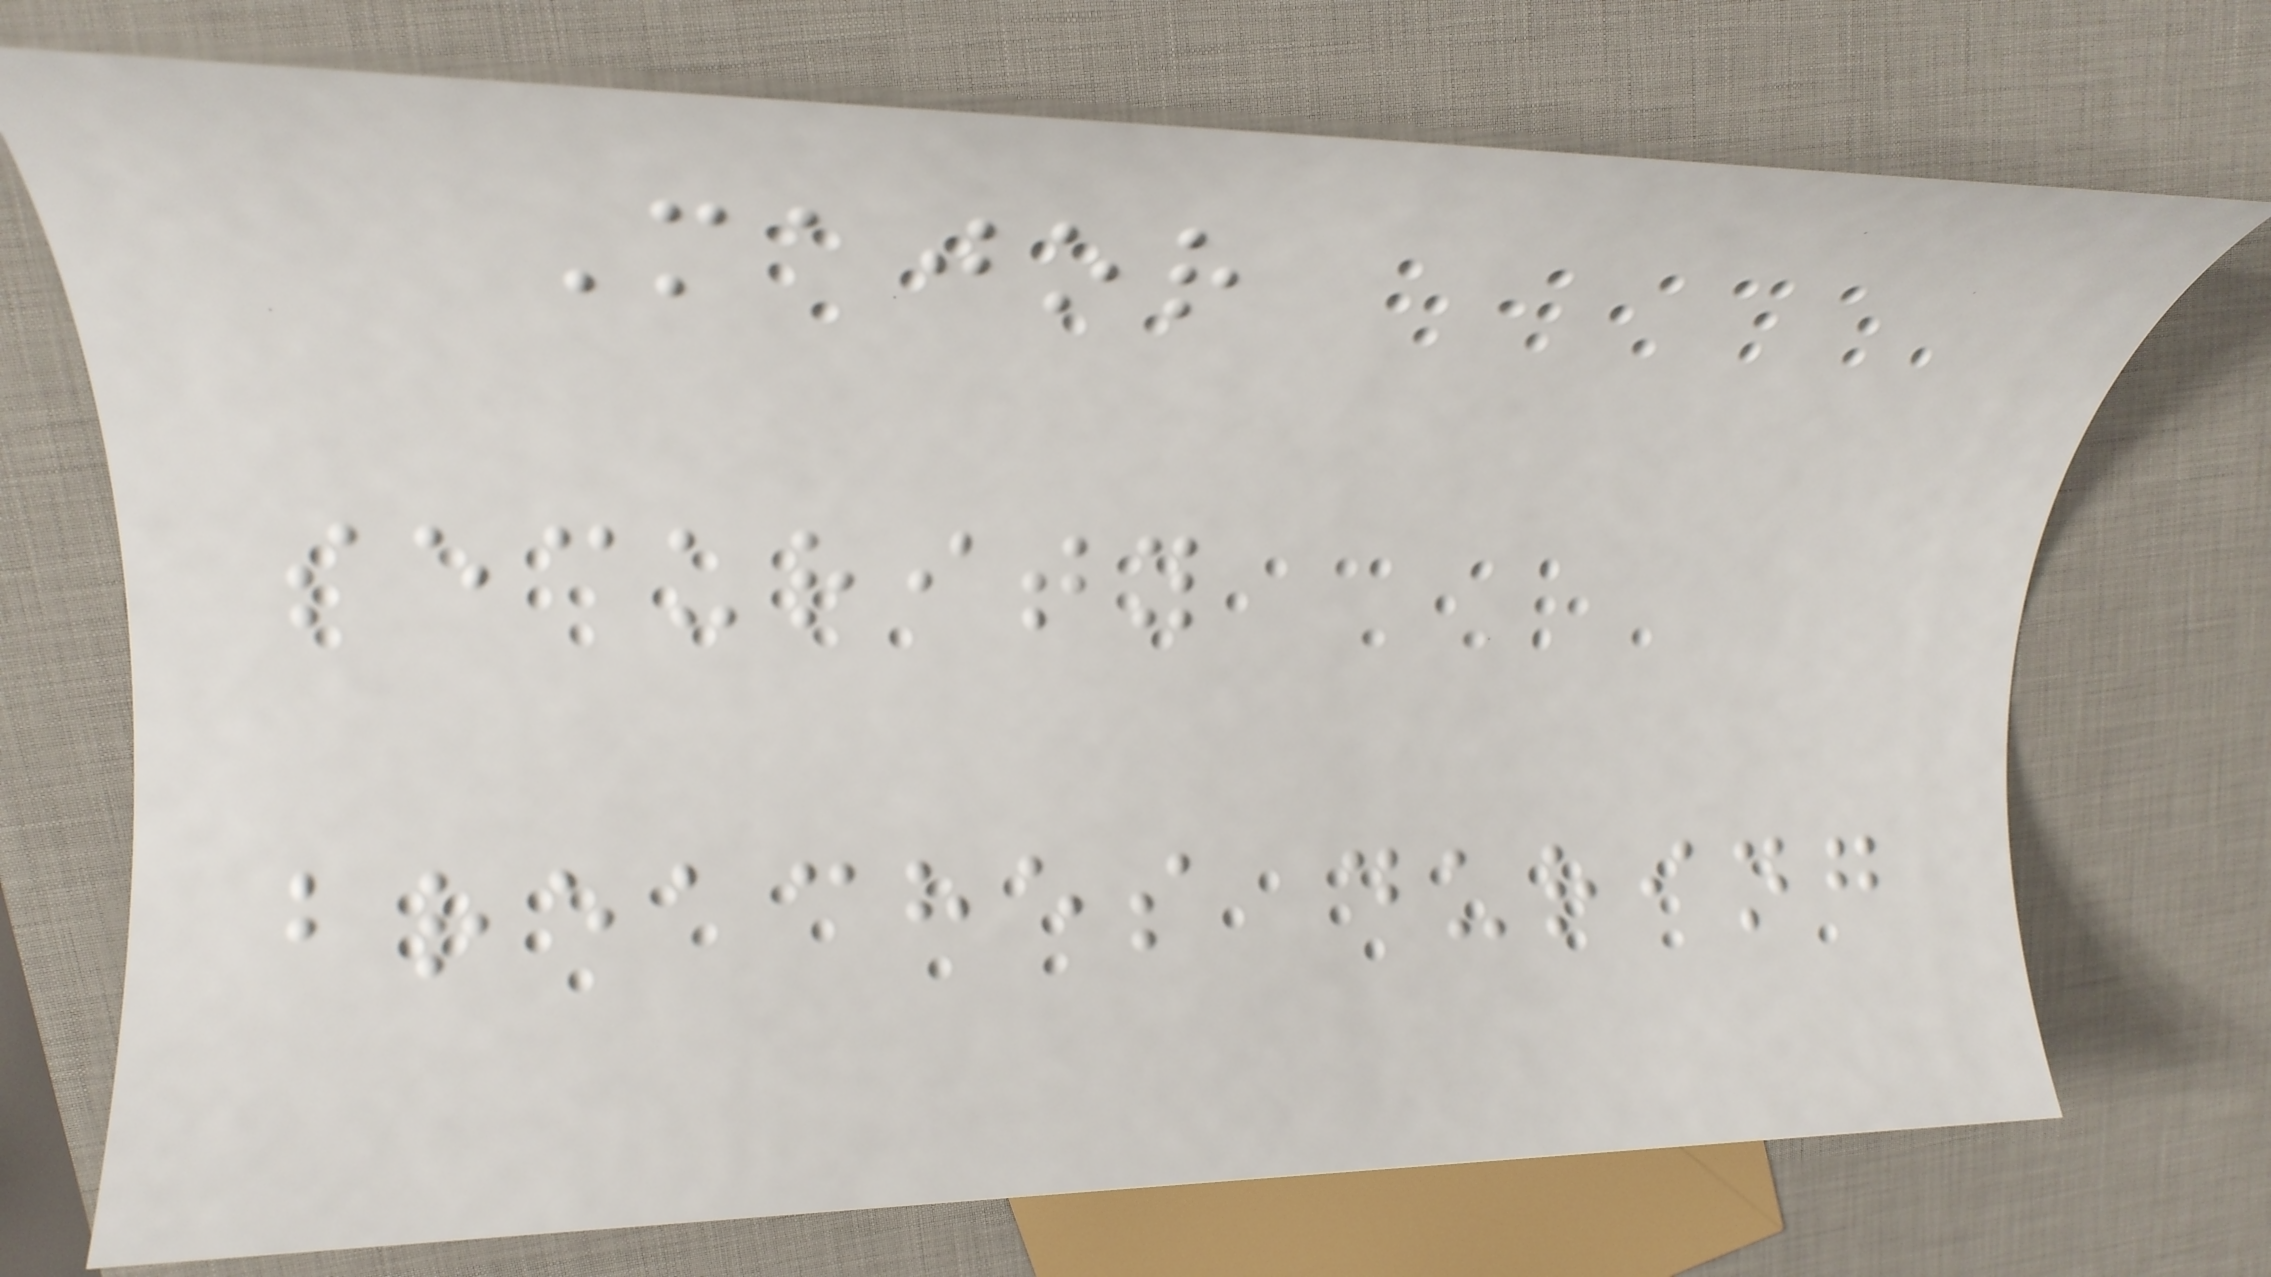Major
security
breaches during
